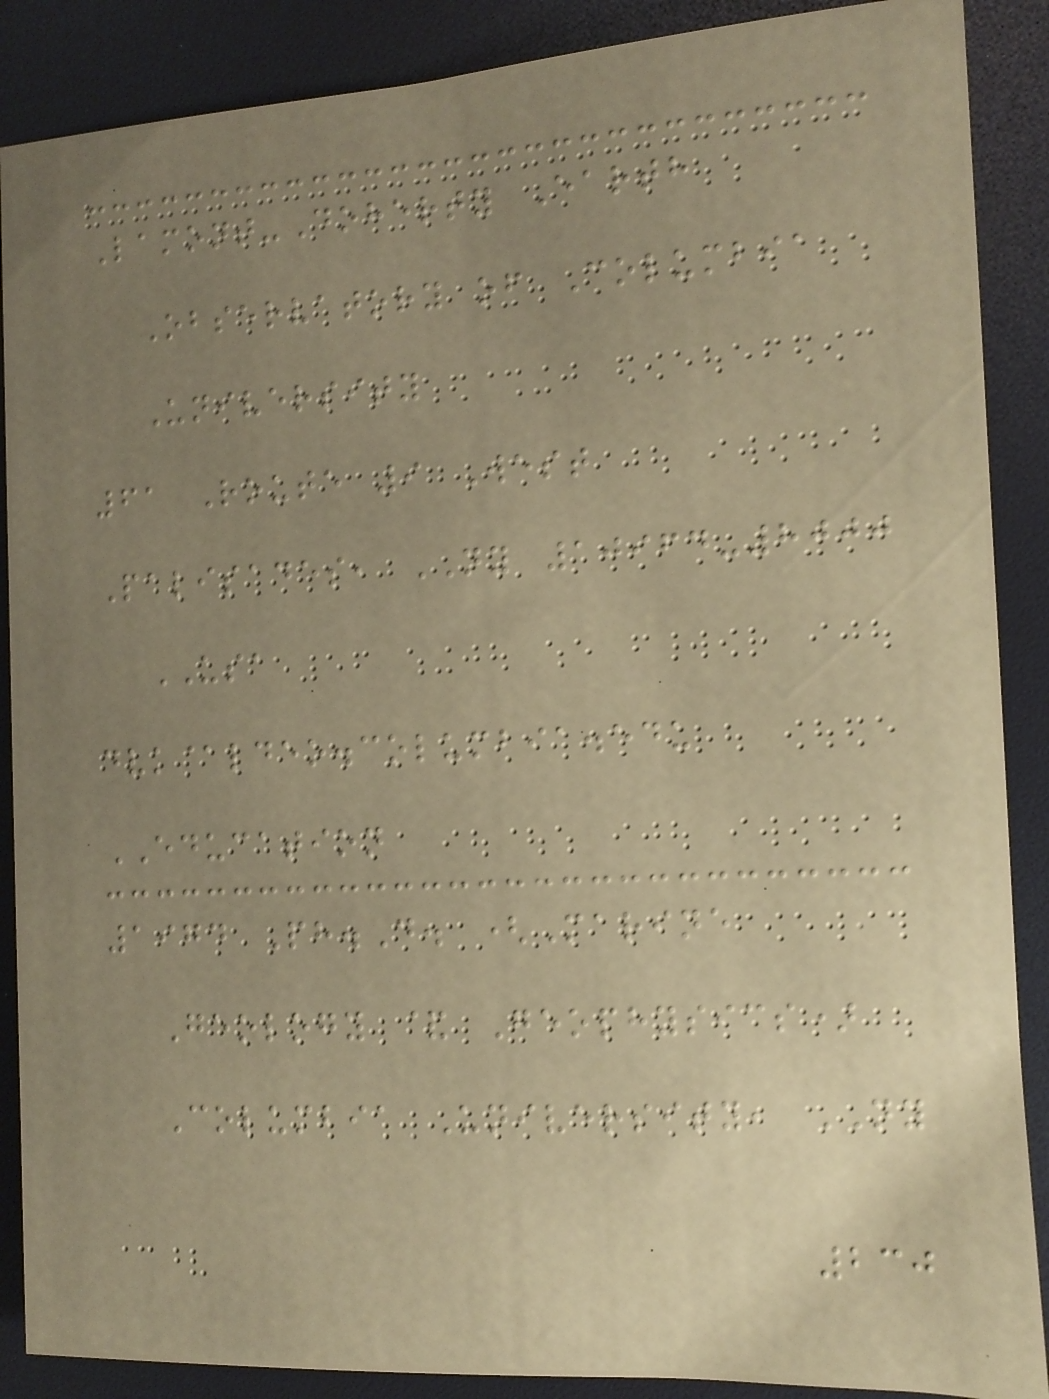Lamont-Doherty Earth
Observatory of Columbia
University
61 Route 9 West
Palisades, NY 10964-8000
USA
dvk@ldeo.columbia.edu
EDUCATION
1974 Ph.D. (Marine
Geology & Geophysics)
Columbia University, NY
230
